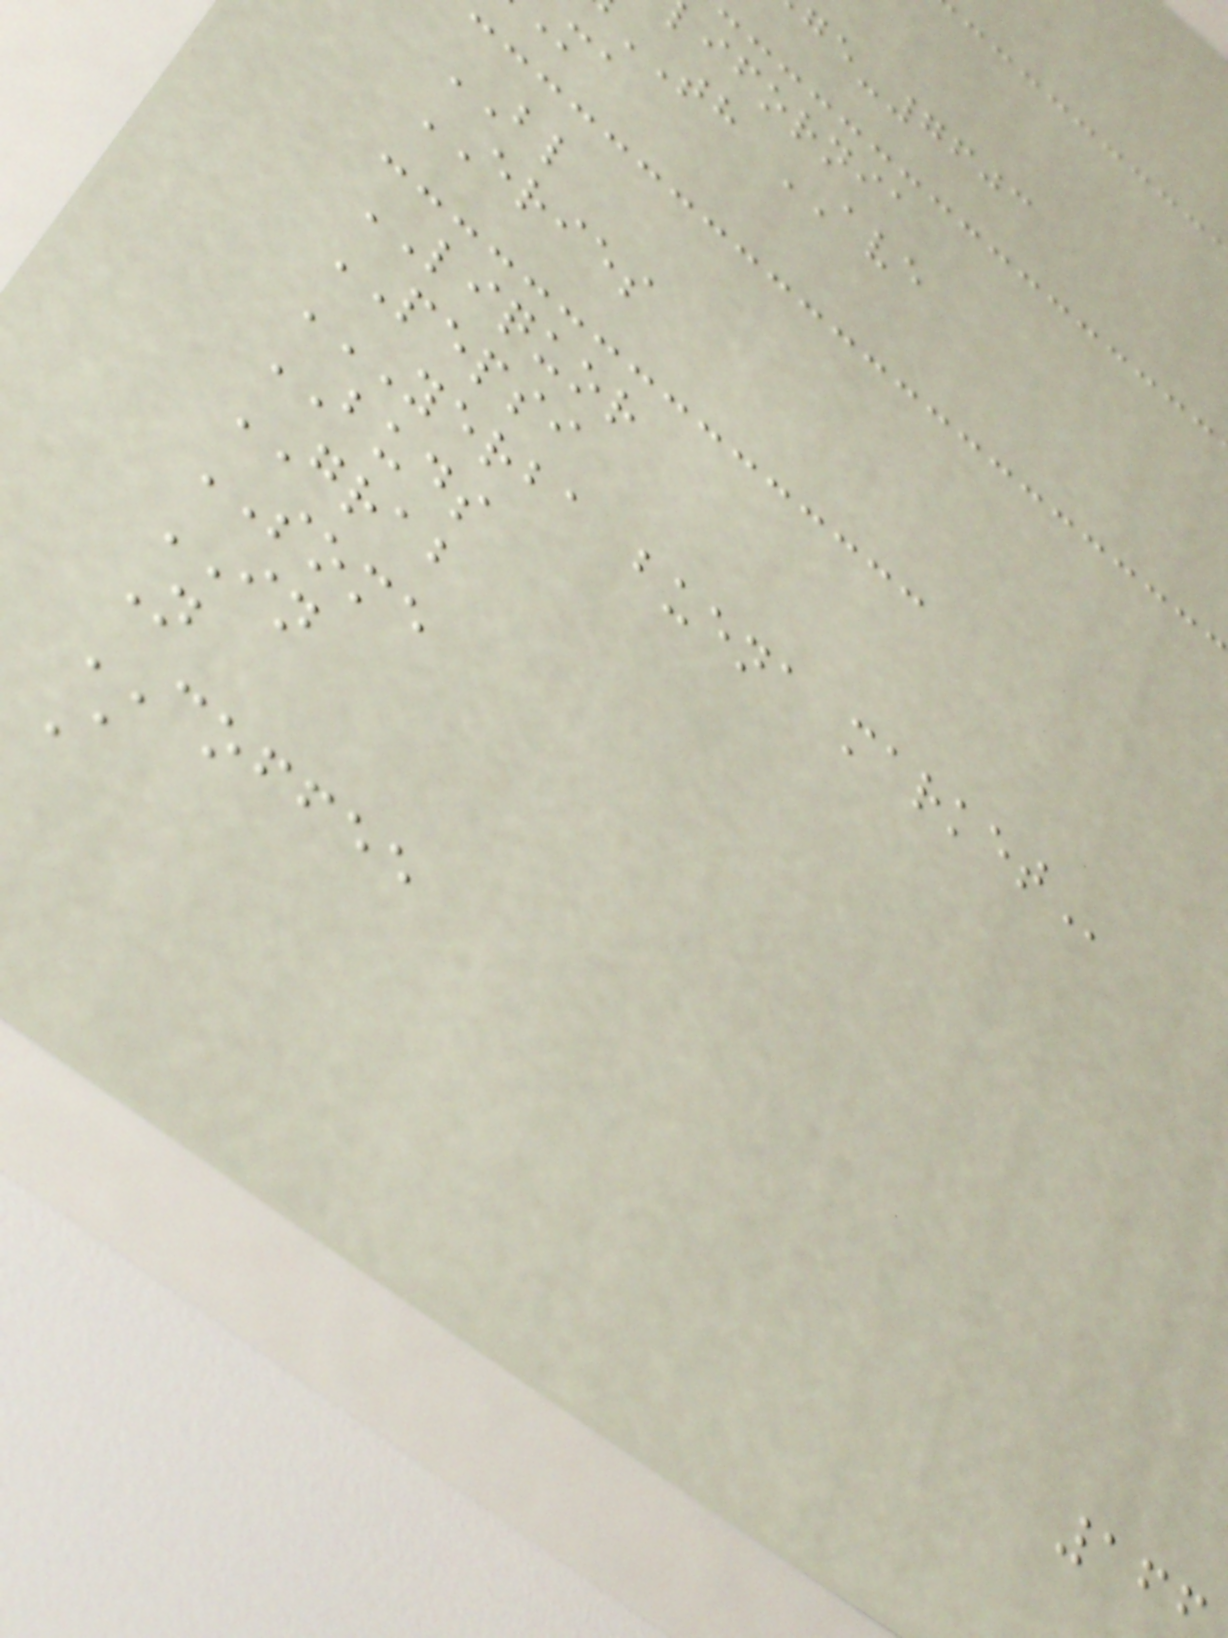-7603
ifornia
TH AVE
BL
ERIES
LIQUOR
PEPSI
YERBA BUENA MARKET
BUDS
GRAB
SOME
IN
N
COFFEE
A
